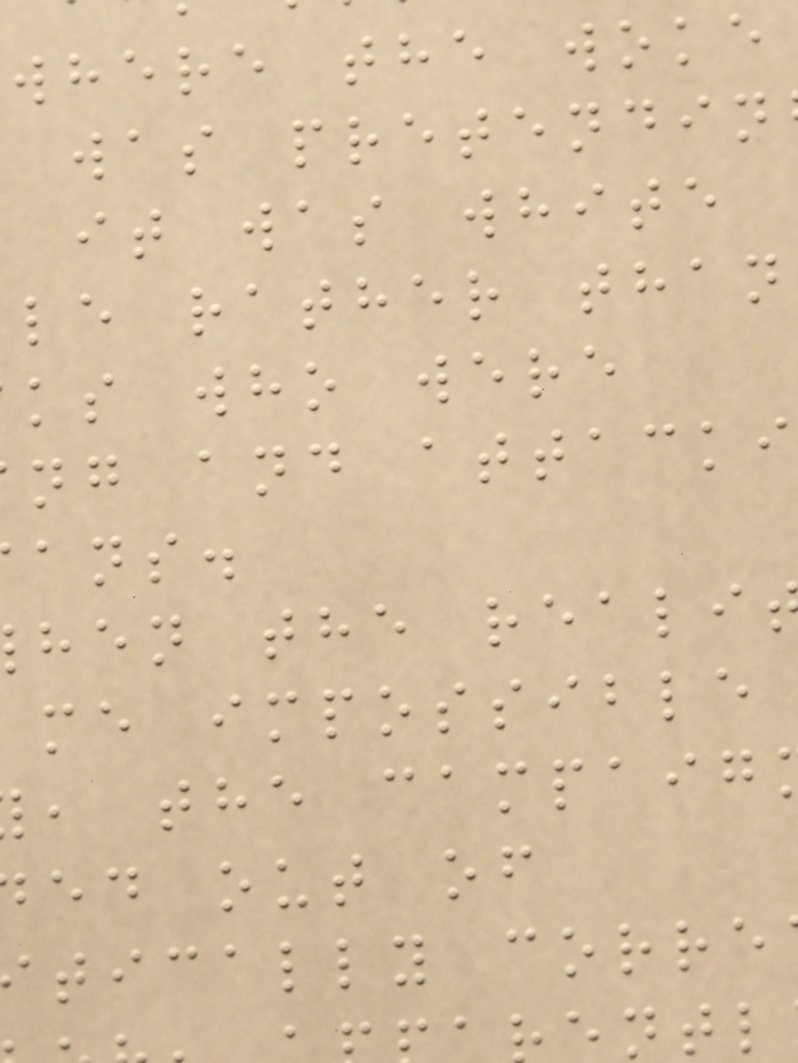where the woke
was pretendin
it was white
le rather than
ks who were
ng and attacki
ans.
hen the reali
me impossible
, the campaig
ed out of
tically corre
